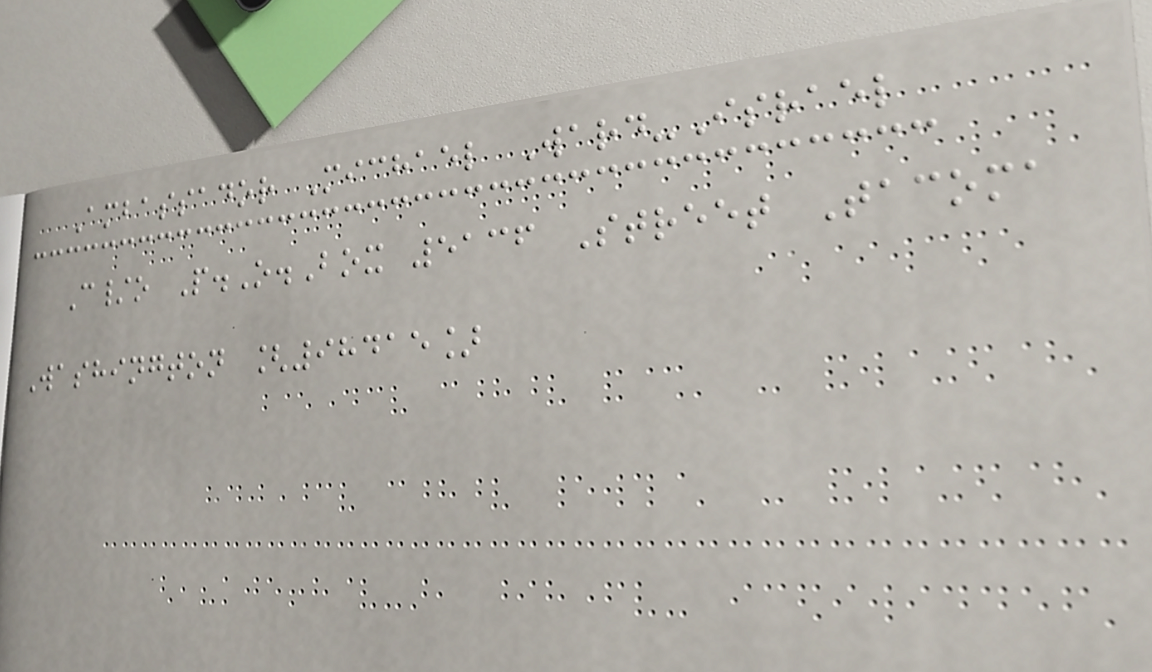Ambassador Michael Ward-Israel
C/o P.O.Box 5136 Street Tacoma
Washington [98415]
